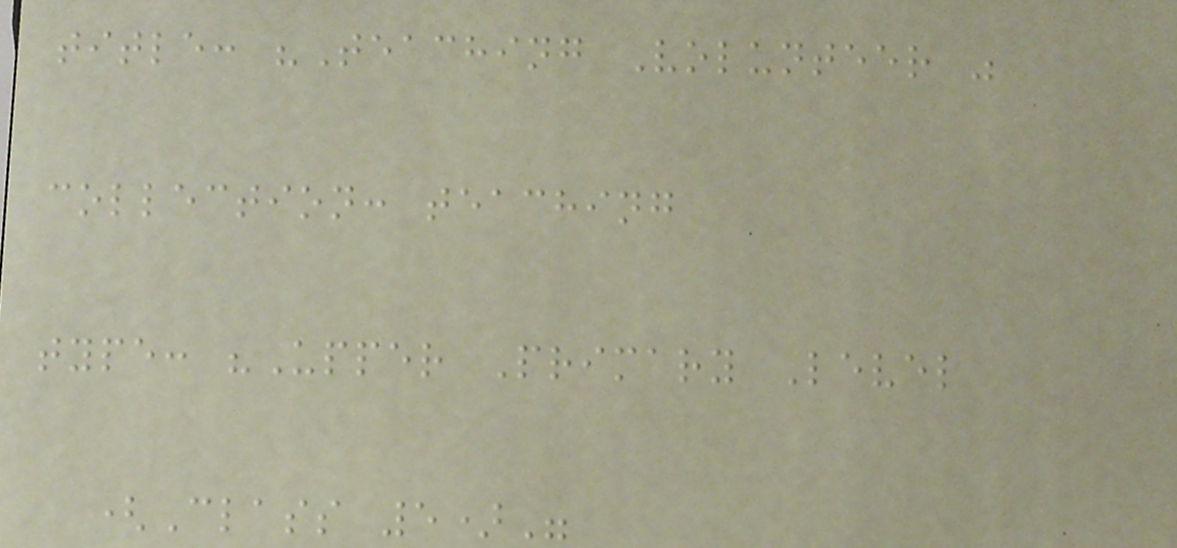title: "Teaching Volunteer "
collection: teaching
type: "Upper Primary Level
(Class 5)"
